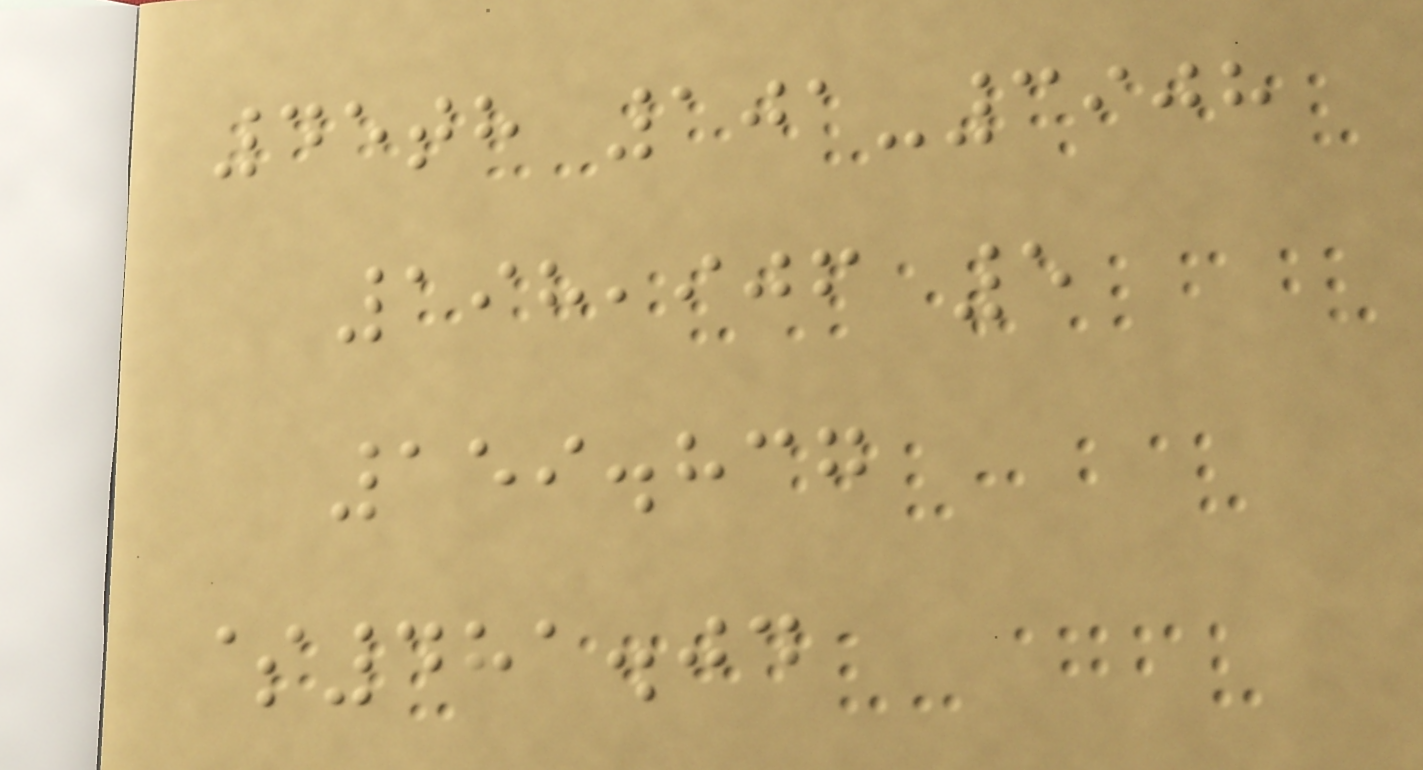45th 101-3908
198,906 5
159.837
$481.04
